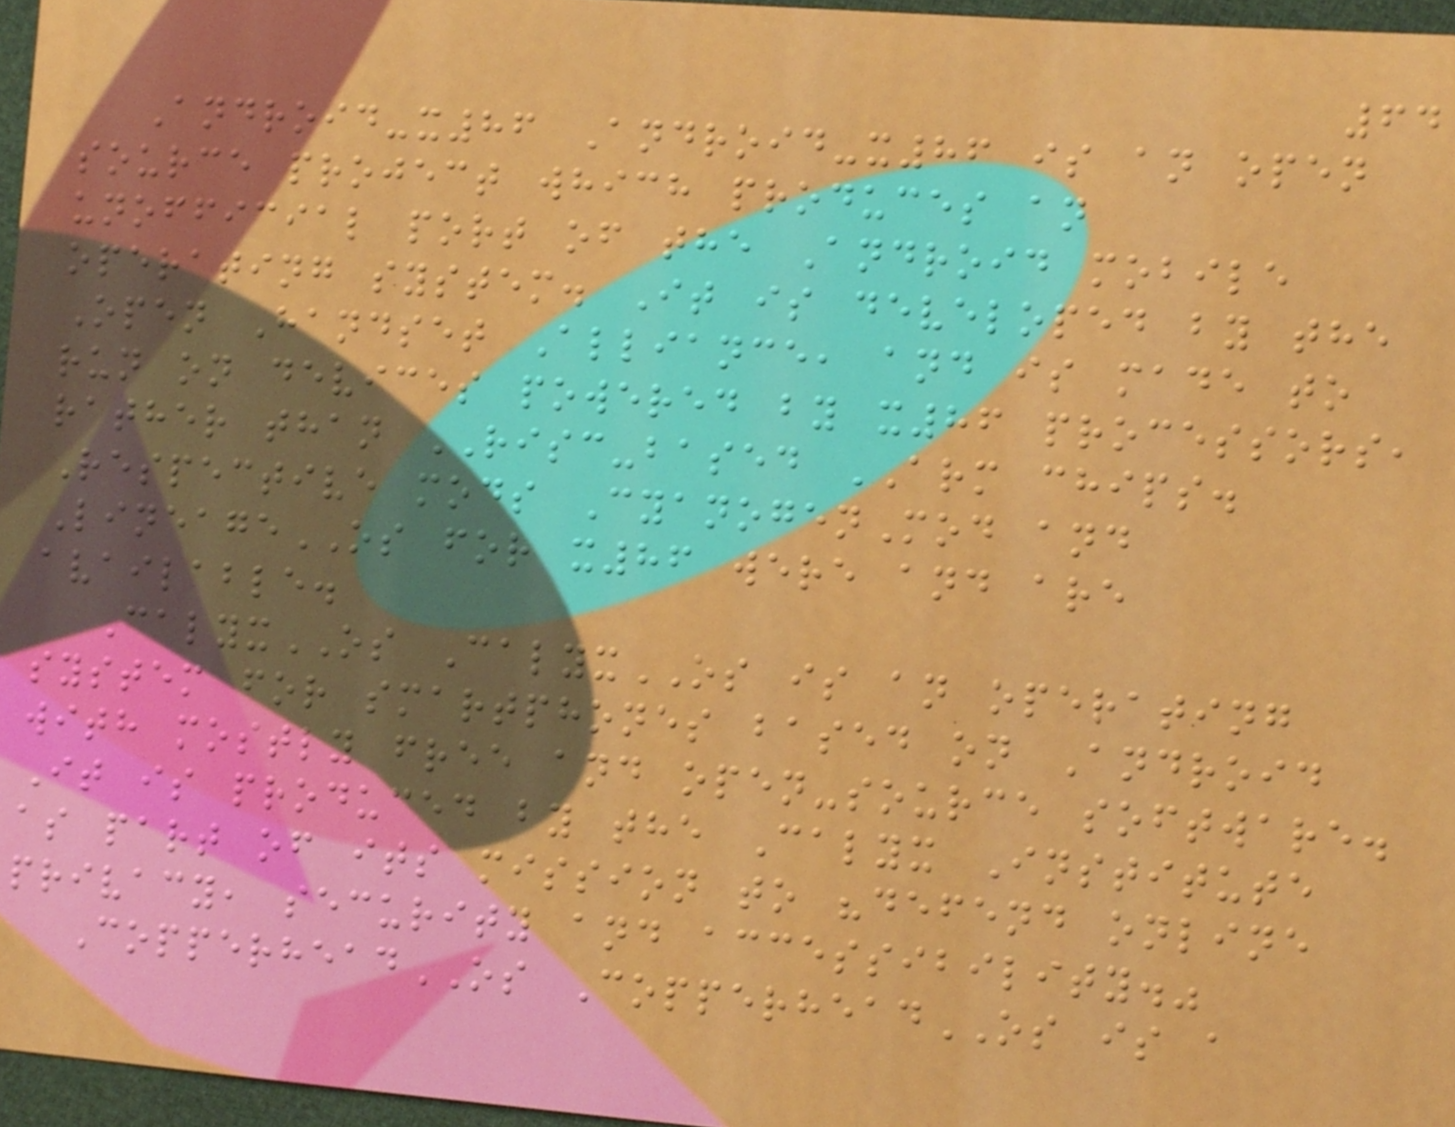64
Android-x86 Android-x86 is an open
source project which produces an
unofficial port of the Android mobile
operating system. It is developed by the
Open Handset Alliance, and is made to
run on devices powered by x86 processors,
rather than RISC-based ARM chips.
Respective mods CyanogenMod and
LineageOS for x86 were and are
available.
CalyxOS CalyxOS is an operating
system for smartphones based on Android
with mostly free and open-source software.
It is produced by the Calyx Institute
as part of its mission to "defend online
privacy, security and accessibility."
CopperheadOS CopperheadOS is a
